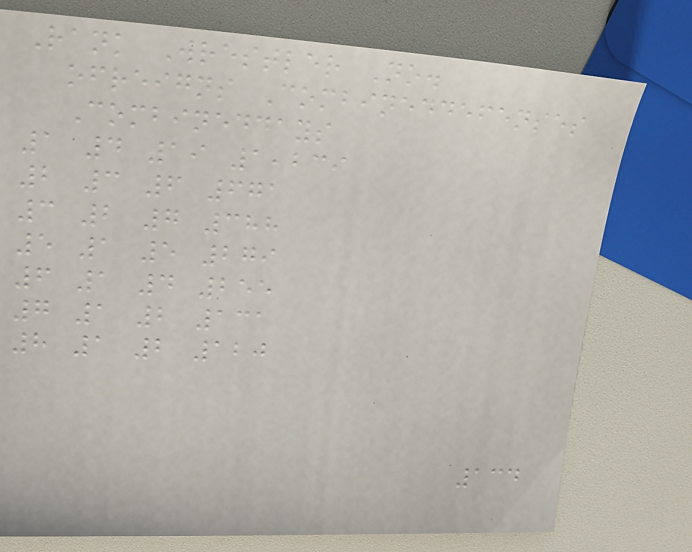Rank Wrestler No.
ofreigns Combineddefenses
Combineddays
1 4 19 1,239
2 3 6 671
3 2 7 388
5 1 5 279
6 1 4 255
7 1 2 131
8 1 2 120
134
